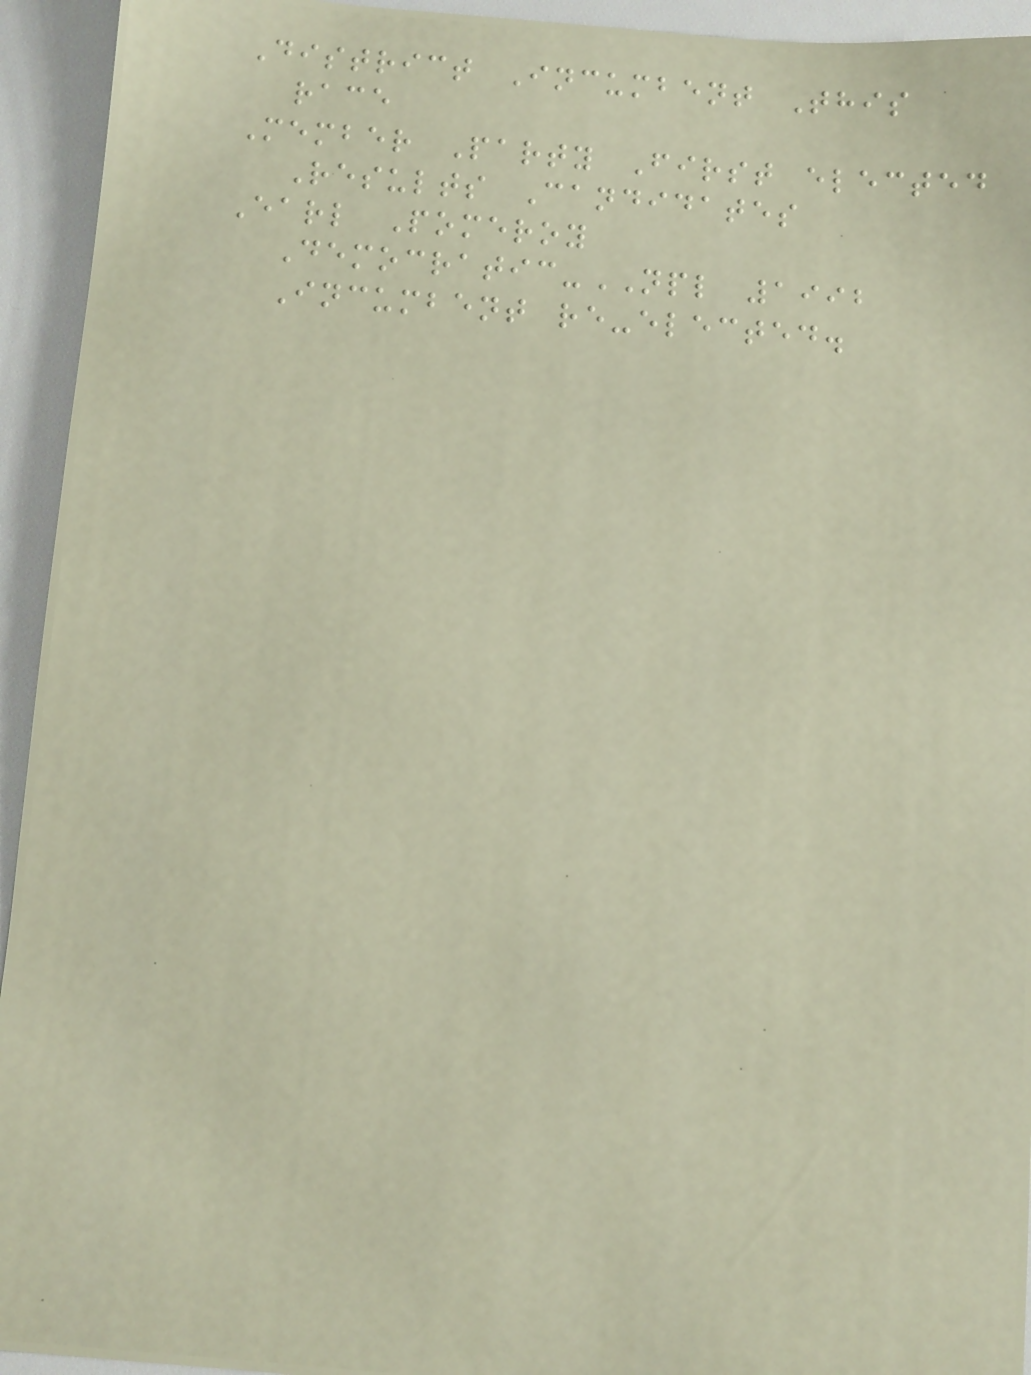District Incumbent This
race
Member Party First elected
Results Candidates
Earl Pomeroy
Democratic-NPL 1992
Incumbent re-elected.
